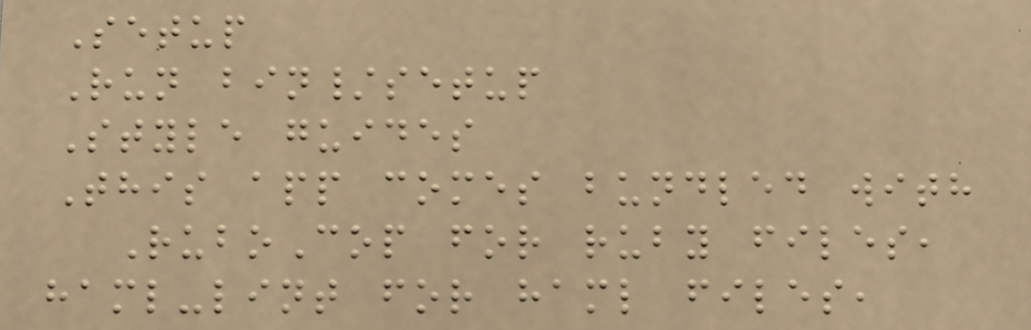Setup
Run bin/setup
Style guides
This app comes bundled with
RuboCop for ruby files,
haml-lint for haml files,
